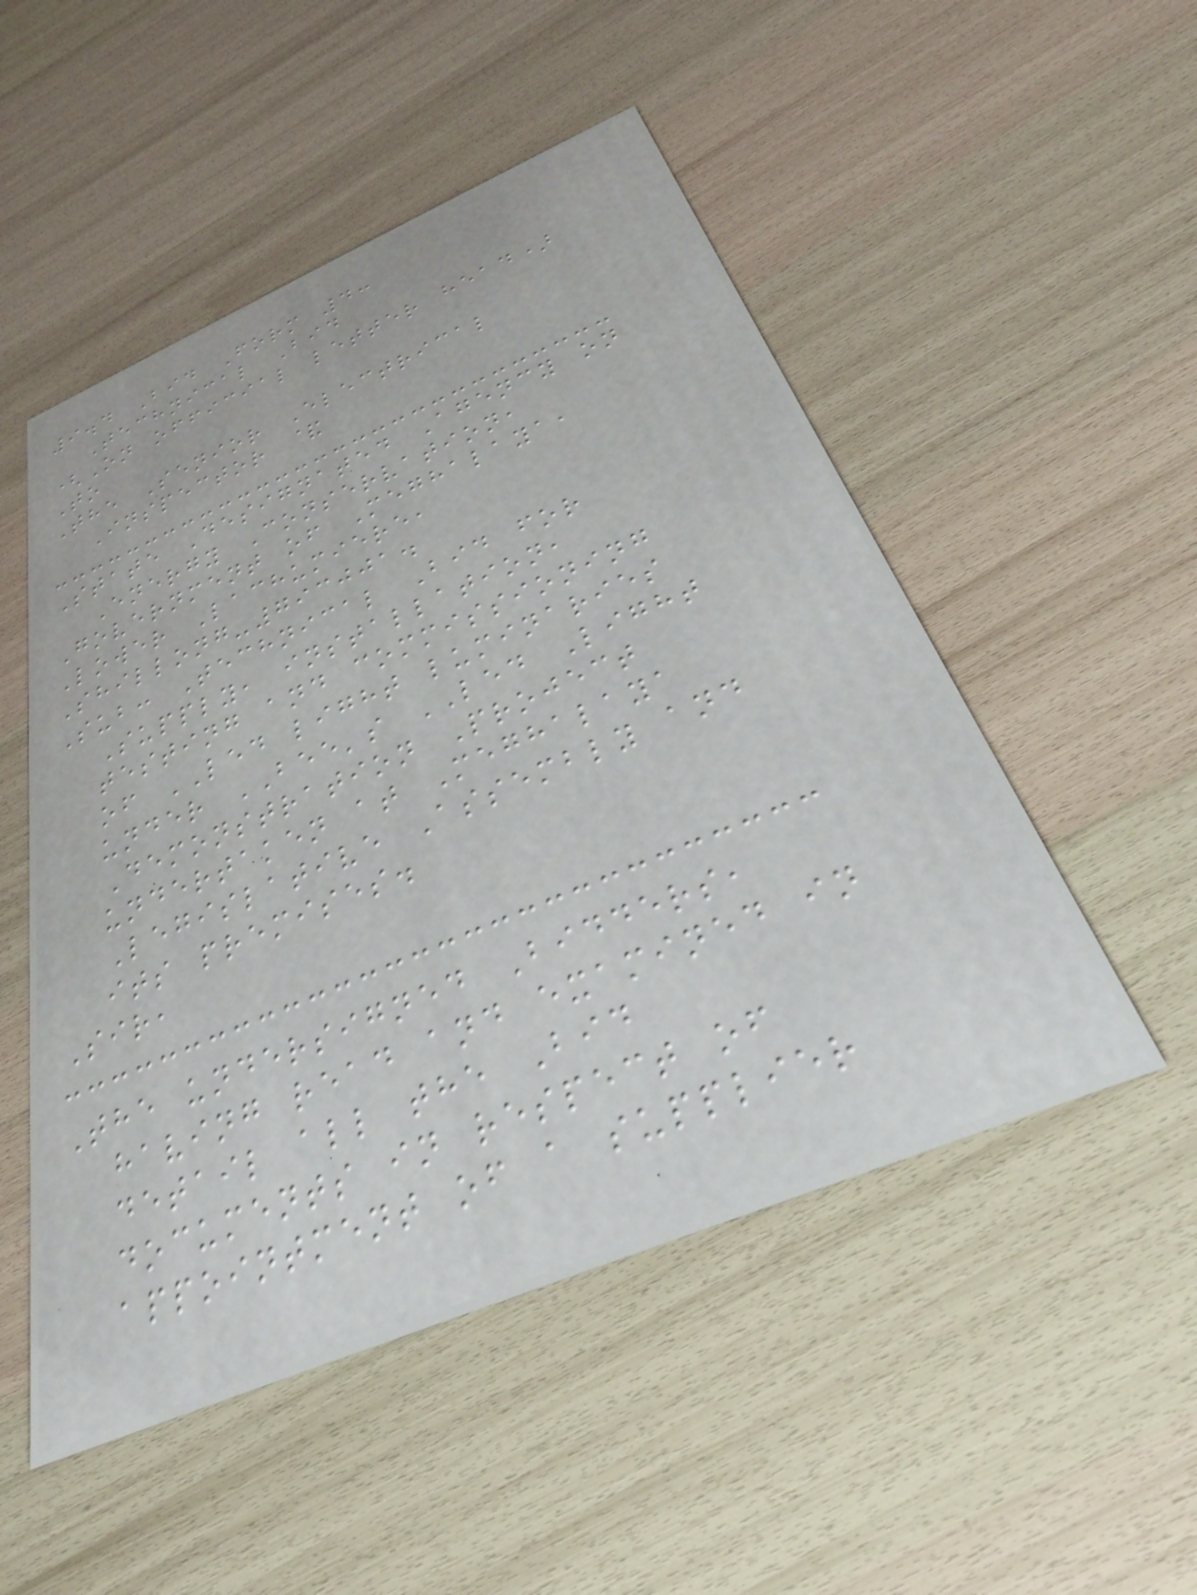9.4 Bid Form 4:
Technical Bid
(On official letter head)
To
The Senior Electrical
Inspector &
State Designated Agency on
Energy Conservation,
Government of Meghalaya,
Lower Lachumiere,
Shillong-793001.
Sub: Technical Bid for
Supply, installation,
testing and commissioning
of LED light luminaries
under BEE's LED Light
Demonstration Project
undertaken at Meghalaya
Legislative Assembly and
its premises.
Sir,
The undersigned Bidders,
having read and examined in
detail all the Bid
documents in respect of
appointment of a supplier
